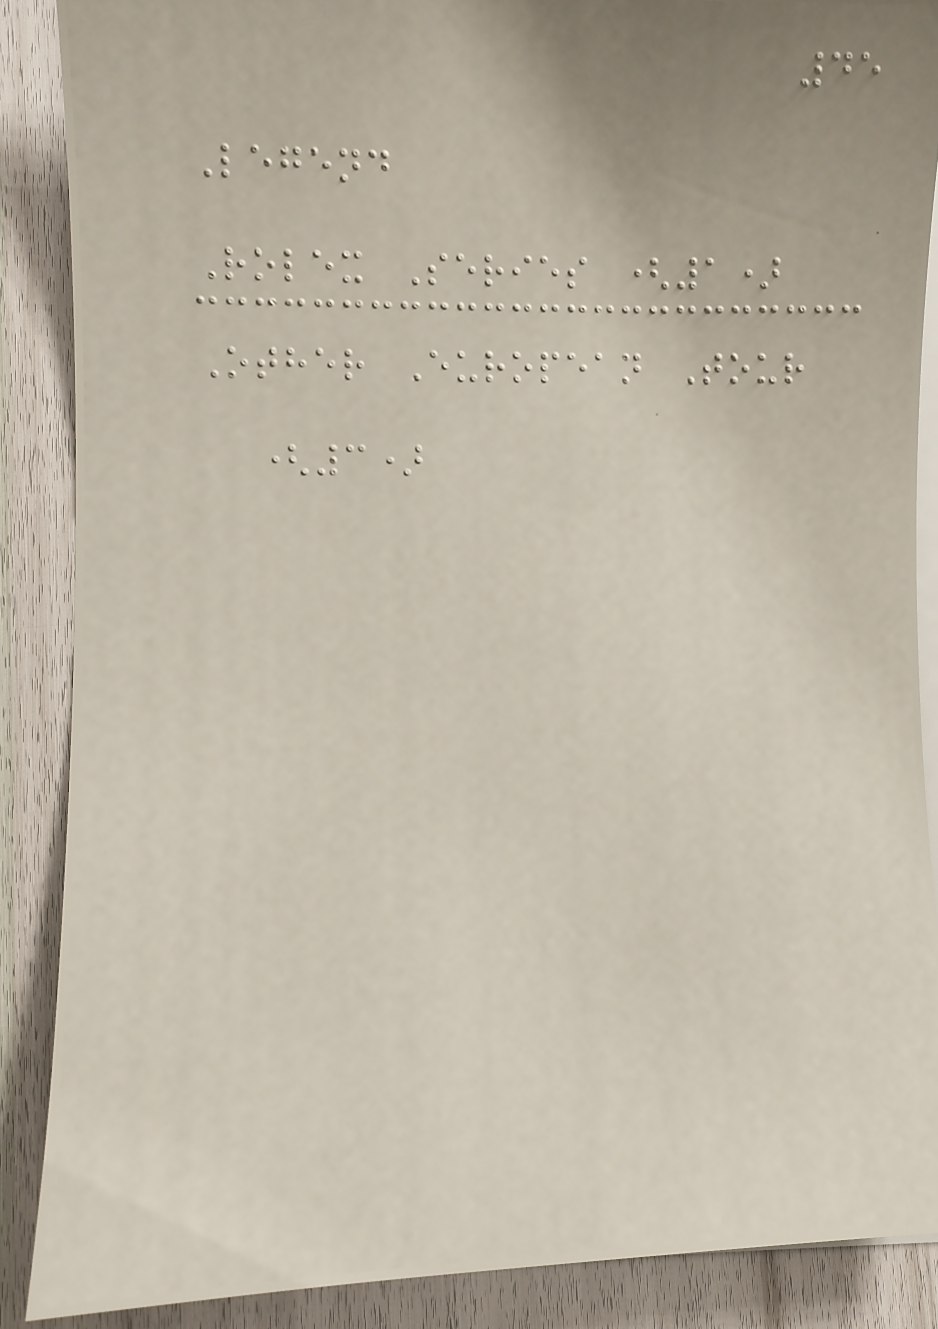45
Legend
Rolex Series (1)
Other European Tour
(3)
